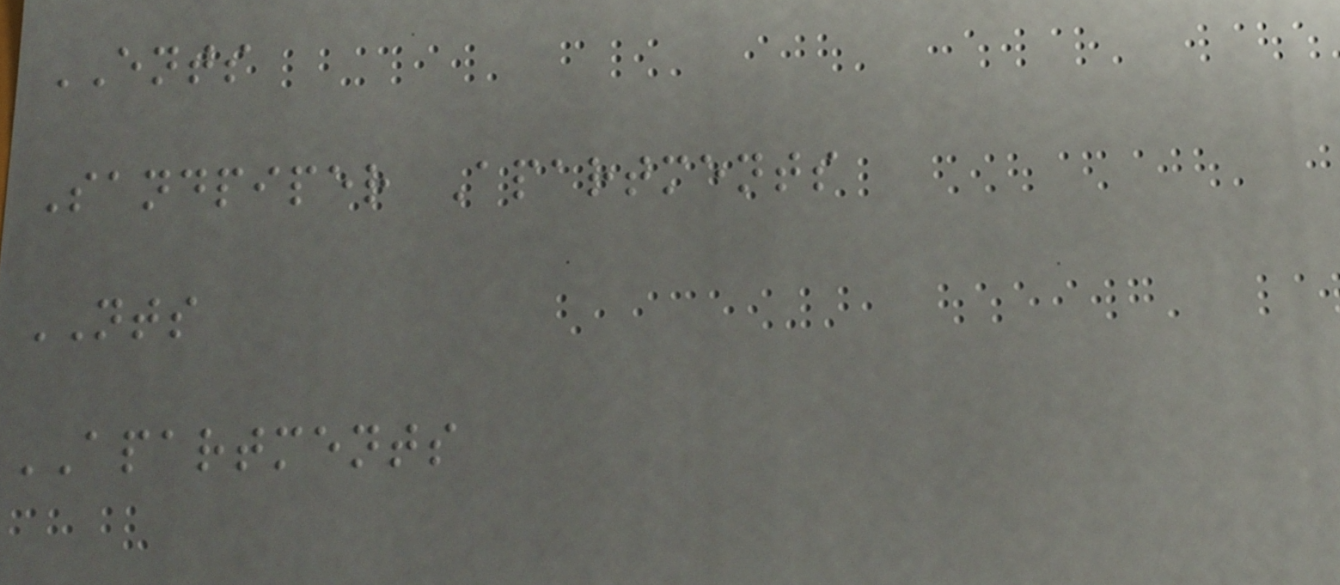ENTS
Sandpiper Apartments
NTS
APARTMENTS
